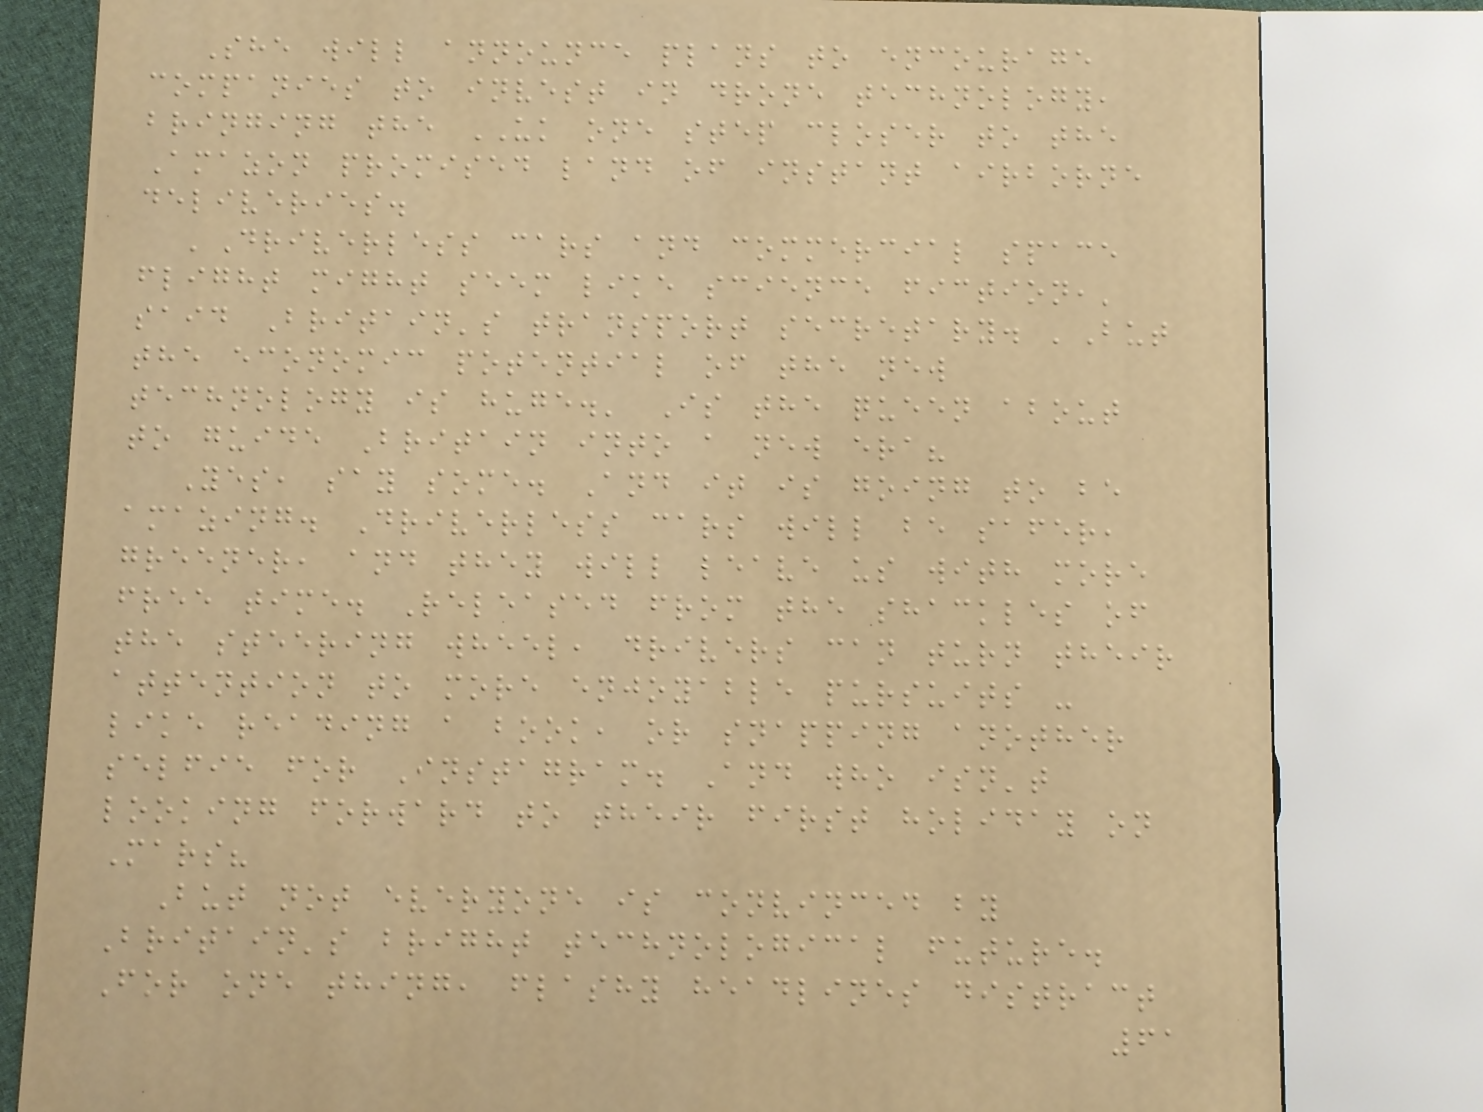She will announce plans to encourage
companies to invest in drone technology,
bringing the UK one step closer to the
Amazon promised land of instant airborne
deliveries.
'Driverless cars and commercial space
flight might seem like science fiction,'
said Britain's transport secretary. 'But
the economic potential of the new
technology is huge.' Is the queen about
to guide Britain into a new era?
Yes, say some. And it is going to be
amazing. Driverless cars will be safer,
greener, and they will leave us with more
free time. Released from the shackles of
the steering wheel, drivers can turn their
attention to more enjoyable pursuits -
like reading a book, or snapping another
selfie for Instagram. And who isn't
looking forward to their first holiday on
Mars?
But not everyone is convinced by
Britain's bright technological future.
For one thing, flashy headlines distract
61
